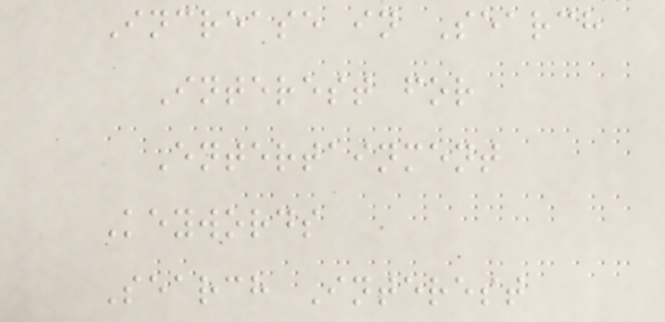Increase in Search
Interest for
Entertainment
Keywords
Search Interest
